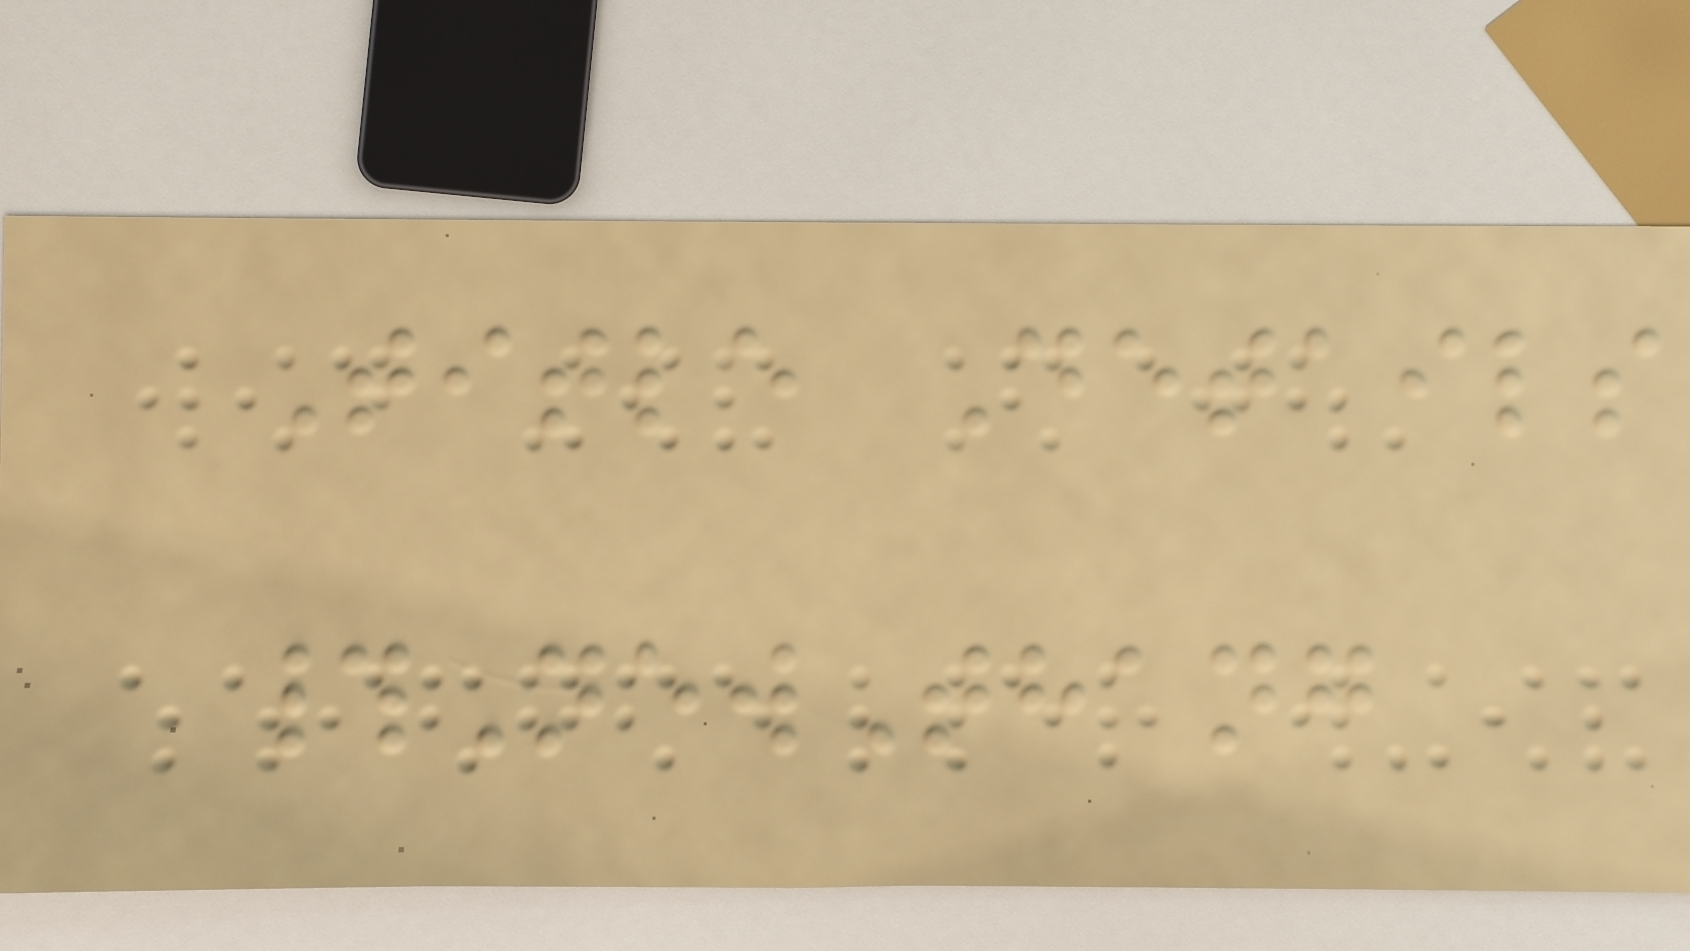Title Details
#NewThang
